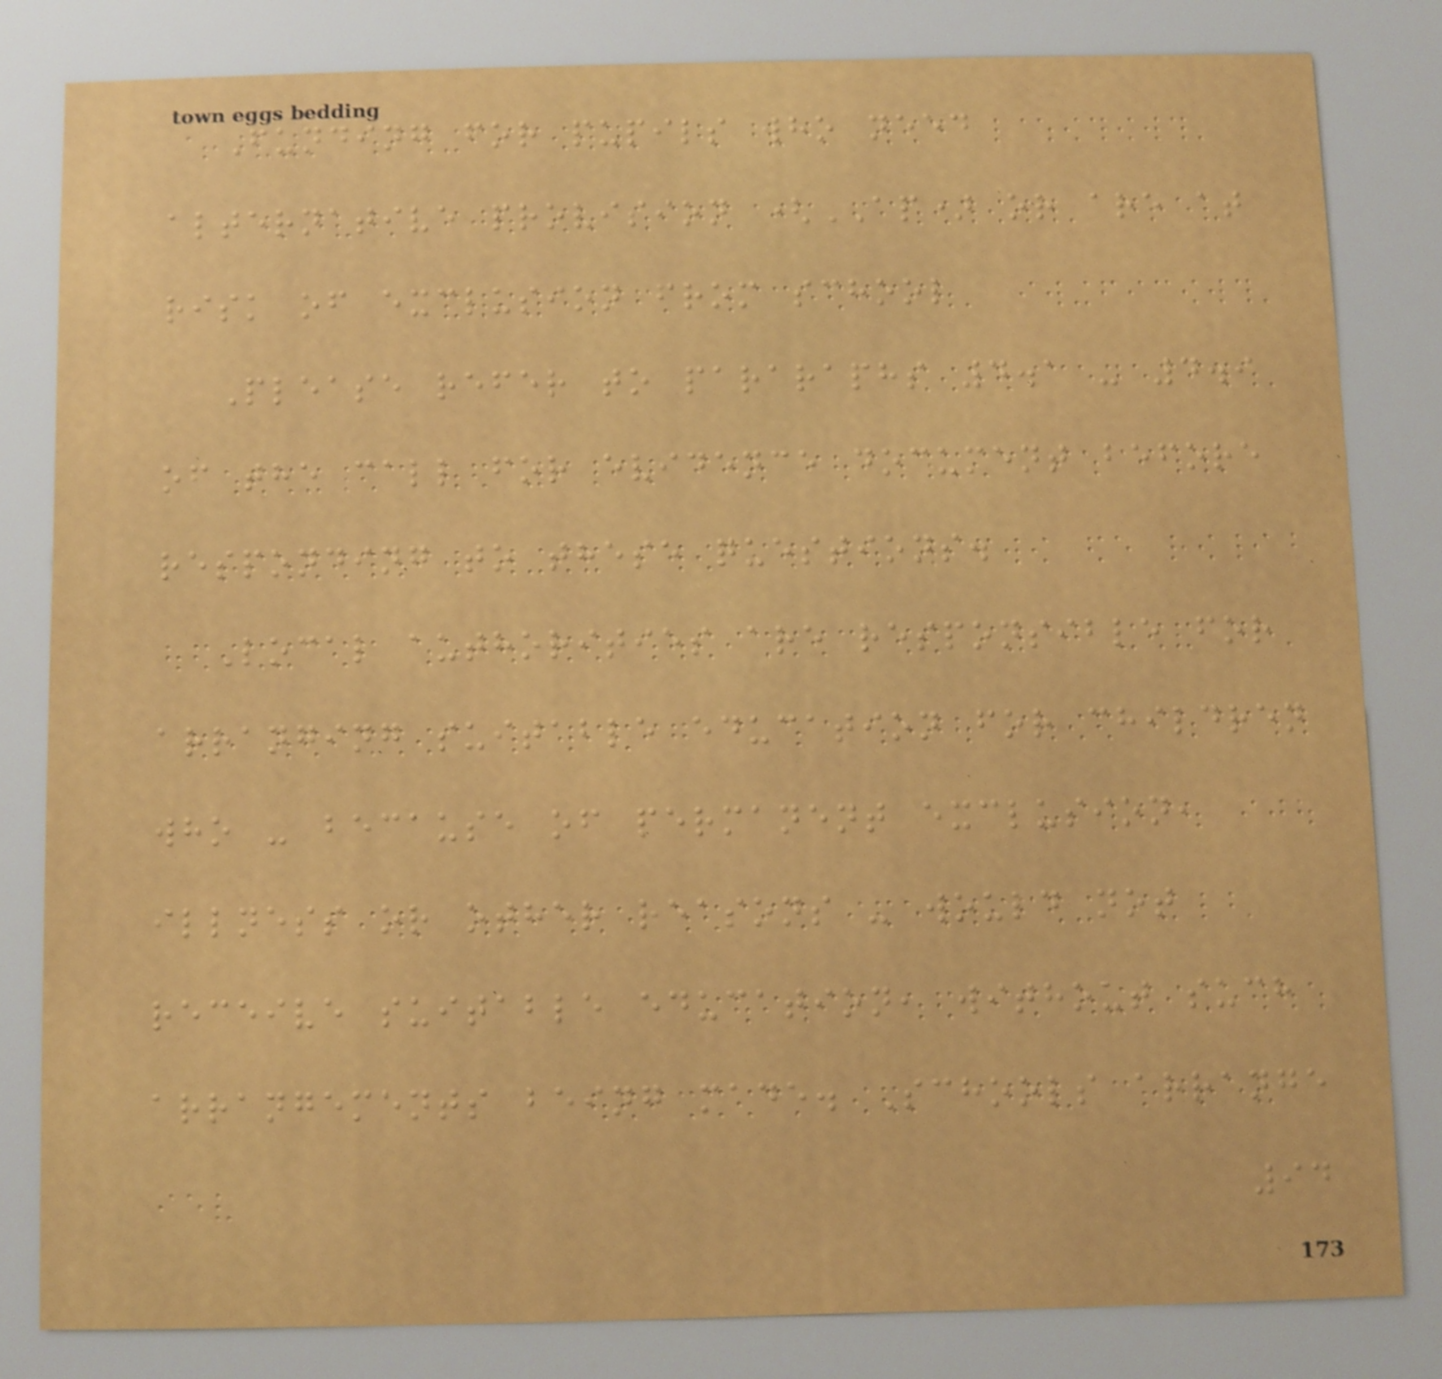Funding for pupils who need
alternative provision (AP) or are at
risk of exclusion from school
Please refer to pararaphs 4.1 - 4.9
of the call for evidence document before
responding to these questions.
Local authorities are responsible for
arranging suitable education for children
who - because of permanent exclusion,
illness or other reasons - would not
receive suitable education, without such
arrangements being made. Schools arrange
94
